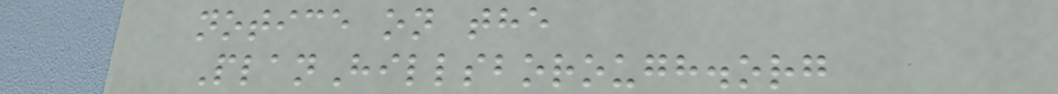notice on the
PlanHillsborough.org
